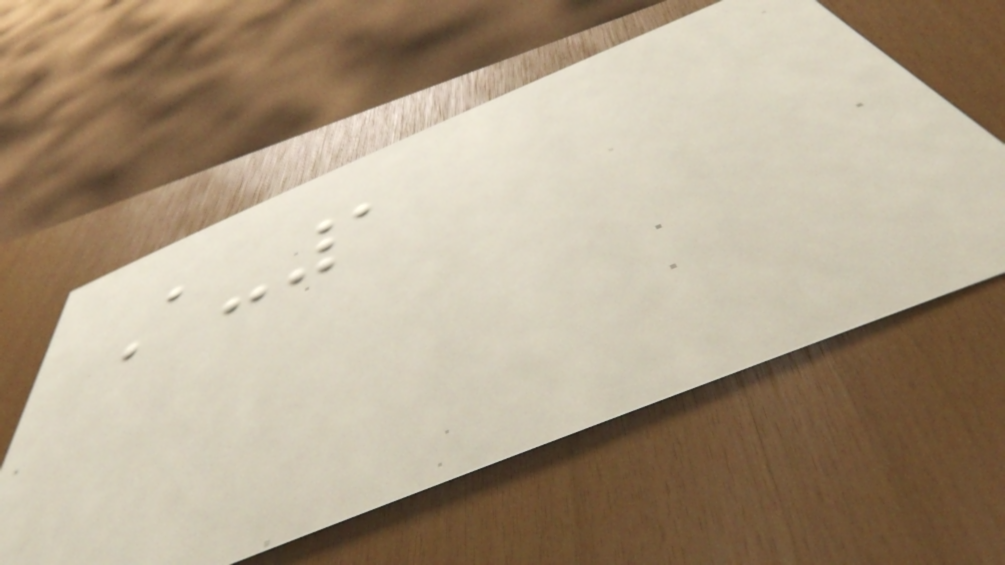A-1
